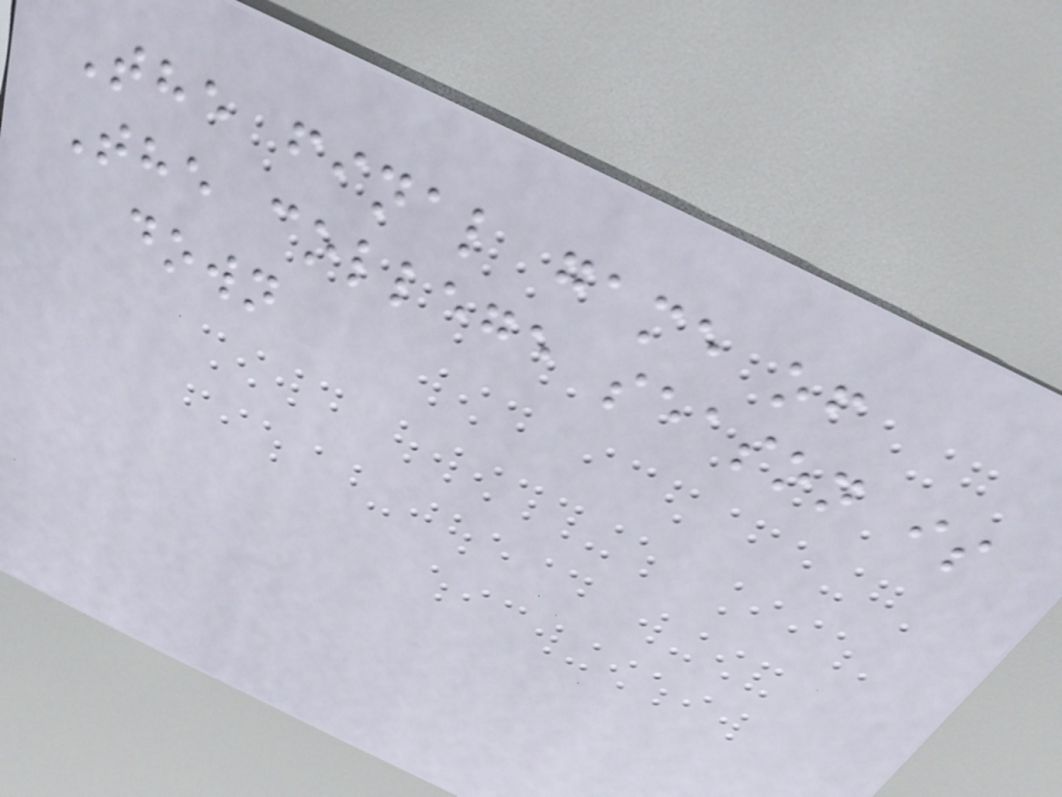The final game of
The college season is
down
